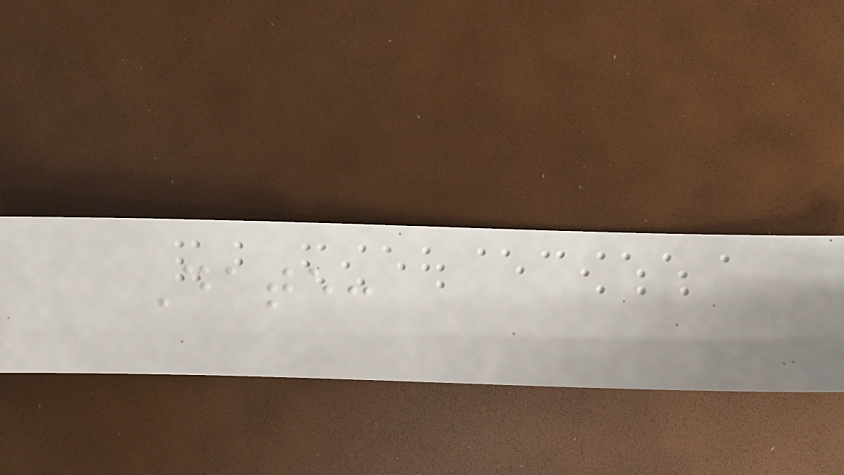Date:
